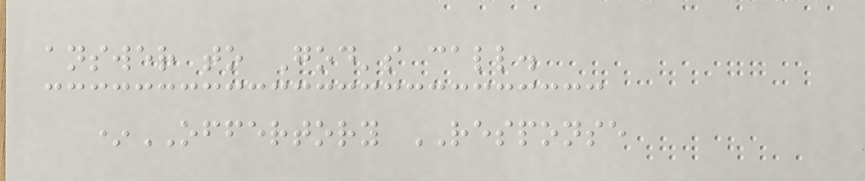answer to God's call.
*OFFERTORY RESPONSE
